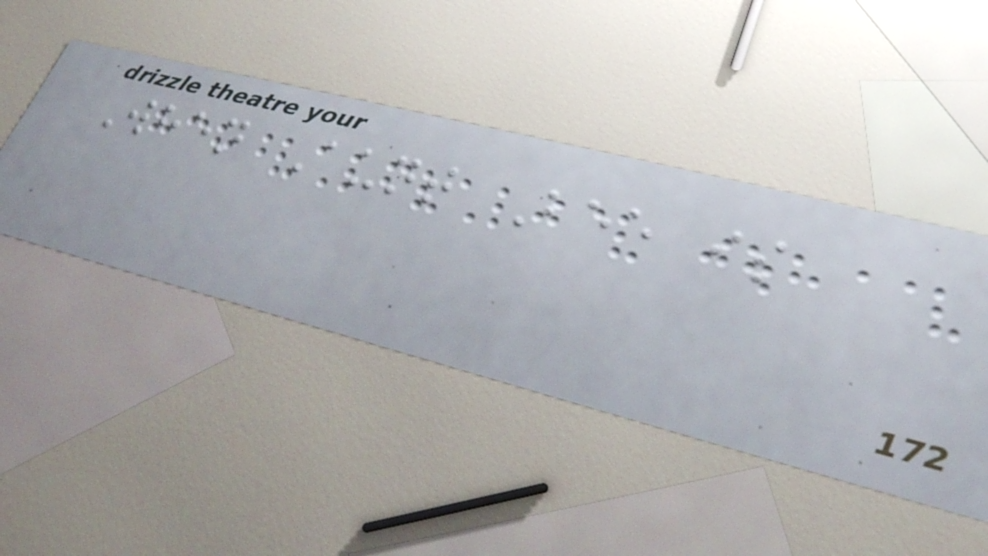When Aunt Bee is
